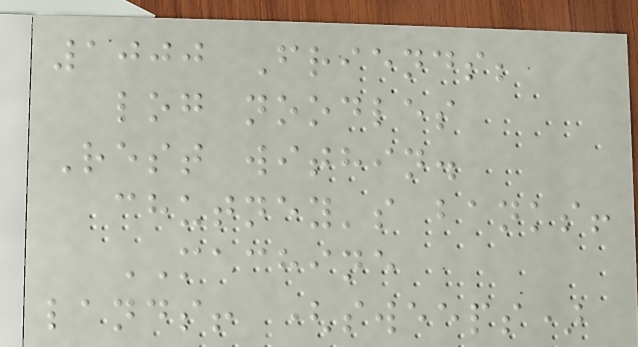1000 Friends;
log noodles
Rest within.
chutney's banks!
MACHINE
lands! (sweeps)
